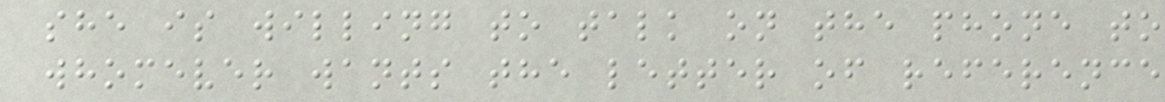she is willing to talk on the phone to
whomever wants the letter of reference
